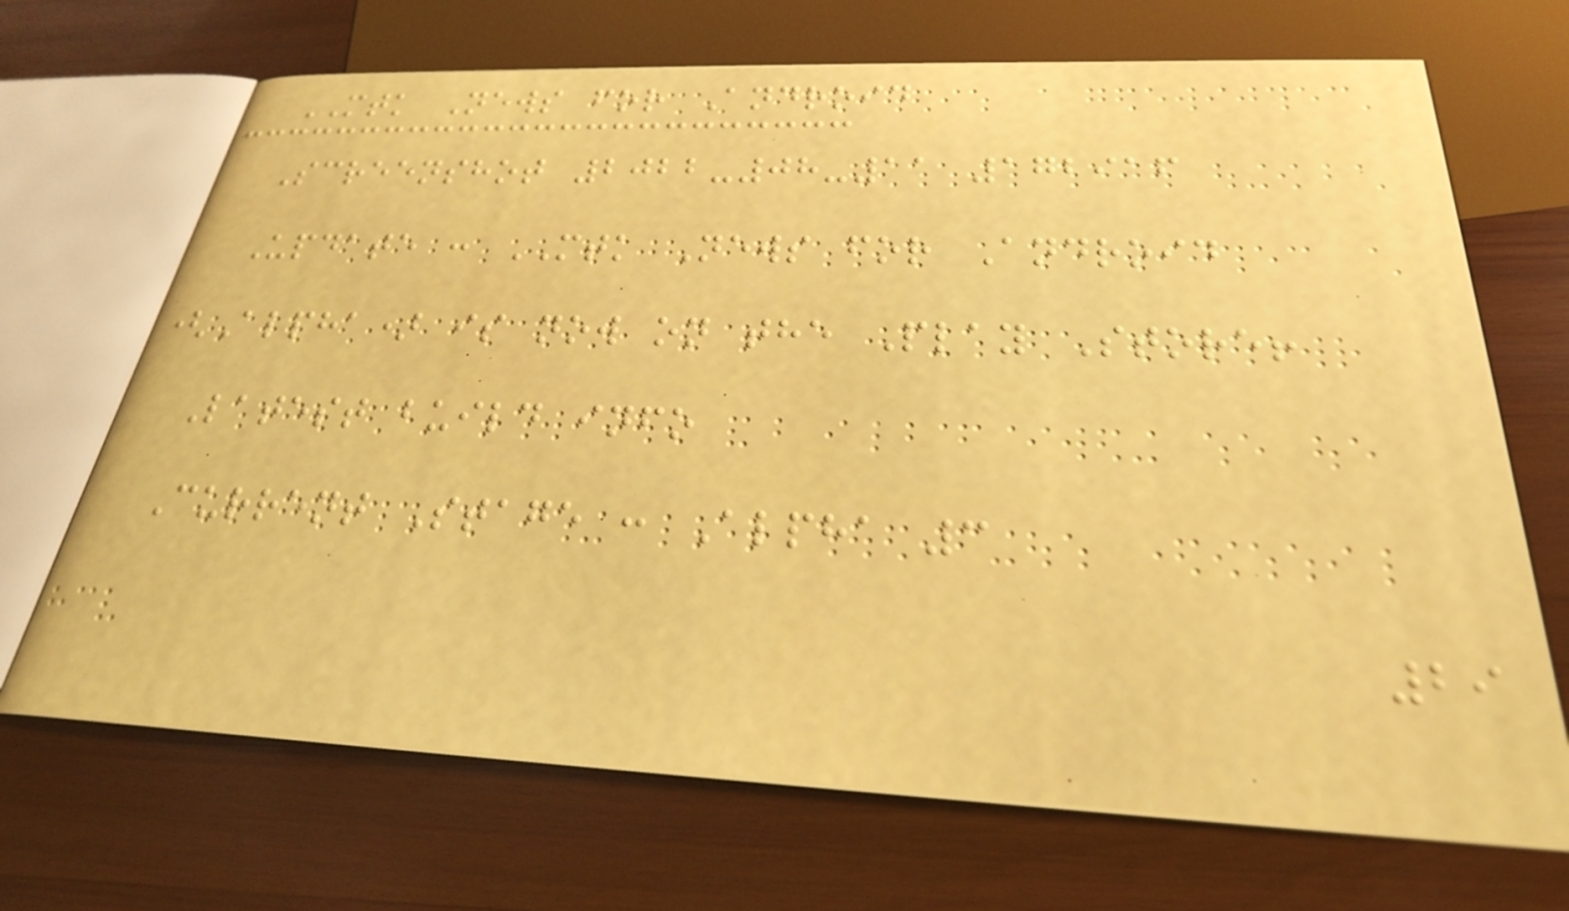MTK News for Android
Screenshot 2022-08-11 172916
Update : MTK News for Android
(Alpha) is now on the Play Store!
Latest build info
Current Stage : Alpha 3
29
